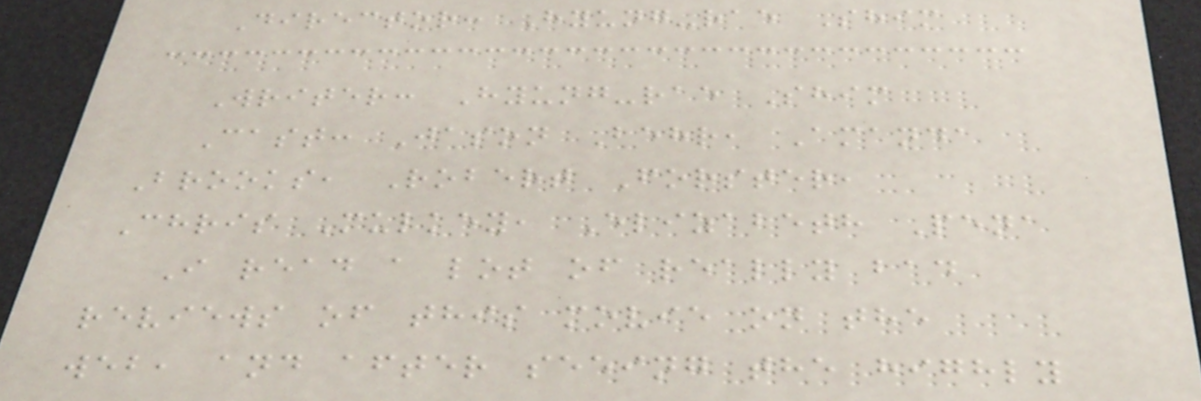Director: Hyung-rae Shim
Writer: Hyung-rae Shim
Cast: Jason Behr, Amanda
Brooks, Robert Forster,
Chris Mulkey, Elizabeth Pena
I read a lot of really bad
reviews of this movie on the
web, and after seeing the highly
